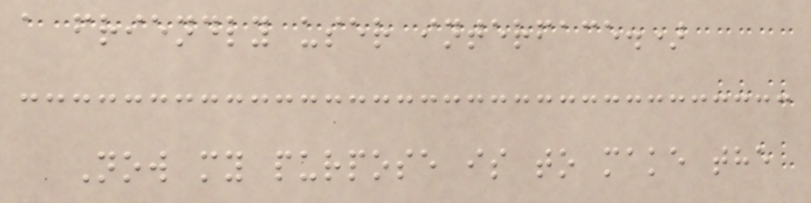a friendly user interface.)
Now my purpose is to make the
